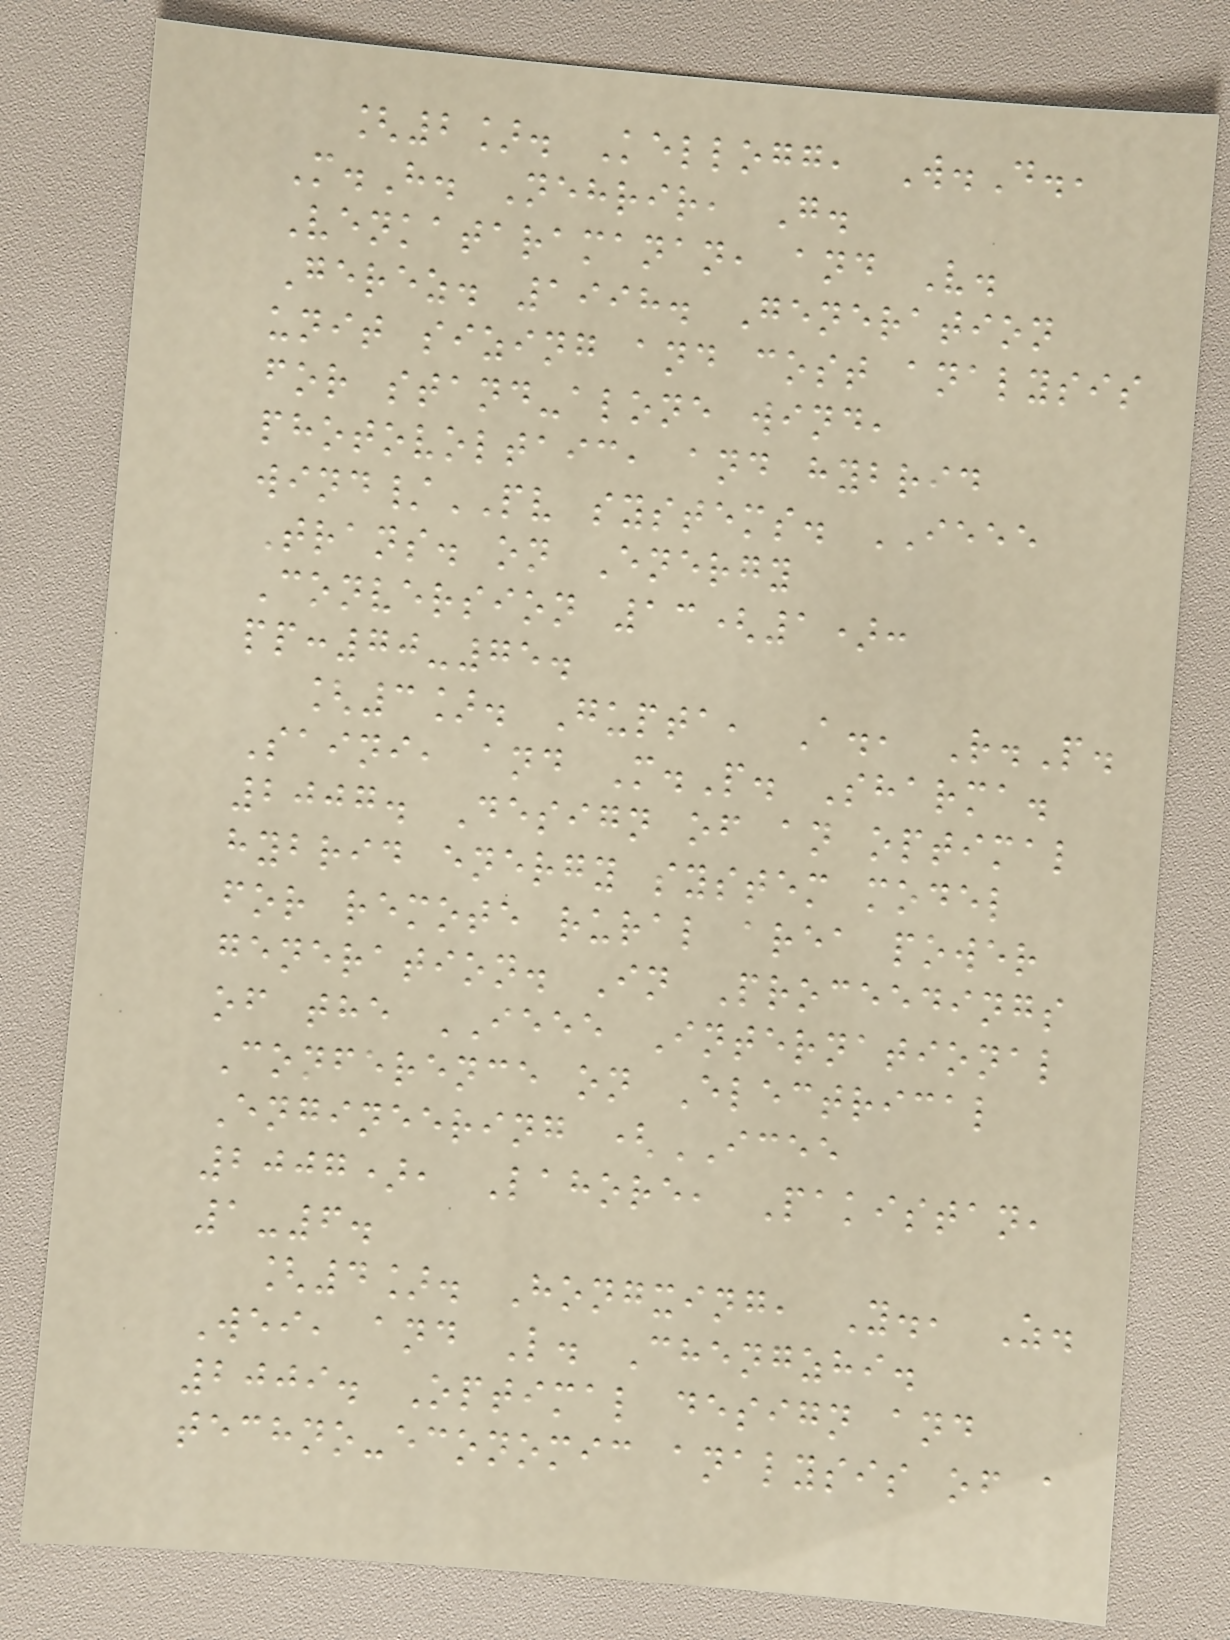[2]. Kellogg, W.D.,
M.H. Nehrir, G.
Venkataramanan, and V.
Gerez. 1998. Generation
unit sizing and cost analysis
for stand-alone wind,
photovoltaic, and hybrid
wind/PV systems. IEEE
Trans. on Energy
Conversion 13(1):
pp:70-75.
[3]. Gupta, A., R.P.
Saini, and M.P. Sharma.
2007. Design of an optimal
hybrid energy system model
for remote rural area power
generation. In Proceedings
of the IEEE International
Conference on Electrical
Engineering (ICEE
2007), Lahore, Pakistan,
1-6.
[4]. Hongxing, Y., Z.
Wei, and L. Chengzhi.
2009. Optimal design and
techno-economic analysis of a
